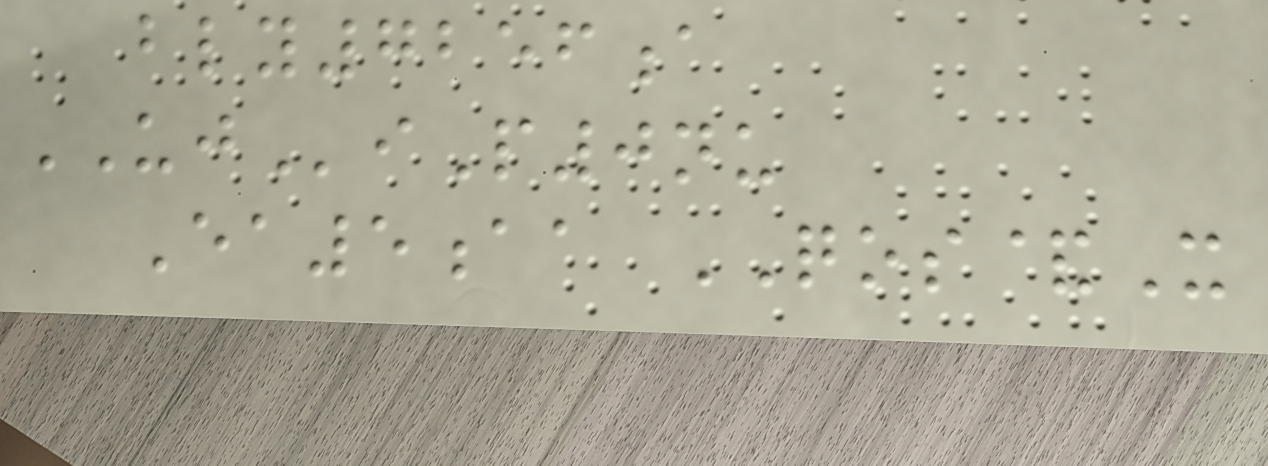bly7256a
UJiP0nu
Ea5aa QOS&X
